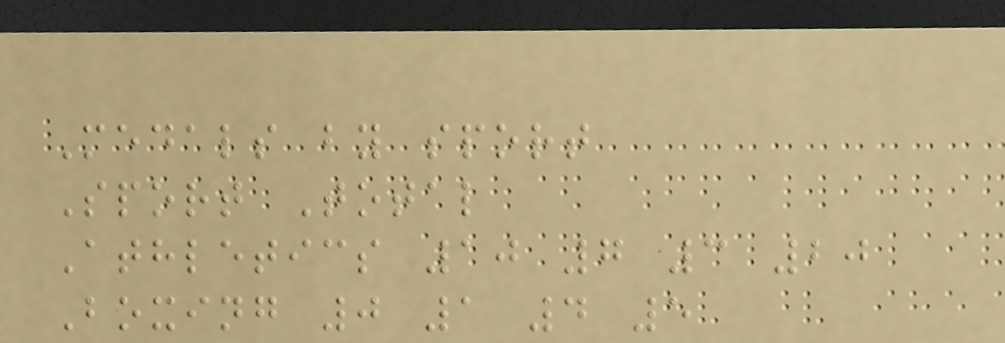Medals by sport
Sport Total
Athletics 10 7 3 20
Boxing 0 1 4 5
